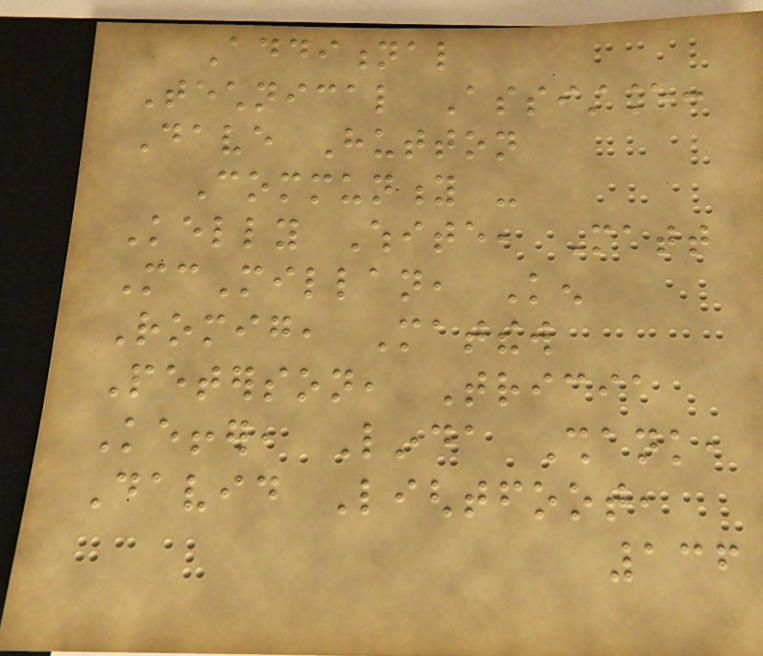Additional
Technical Assistance:
Dave Hutton
Community -
Kelly White, Matt
McMillan, Ken
Romig, Matthew
Peterson, Tricia
Keffer, Linda Shank,
David Lightfoot,
136
